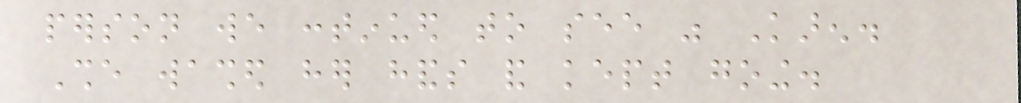person we continued to see was Karen.
She washed her hands and kept going.
